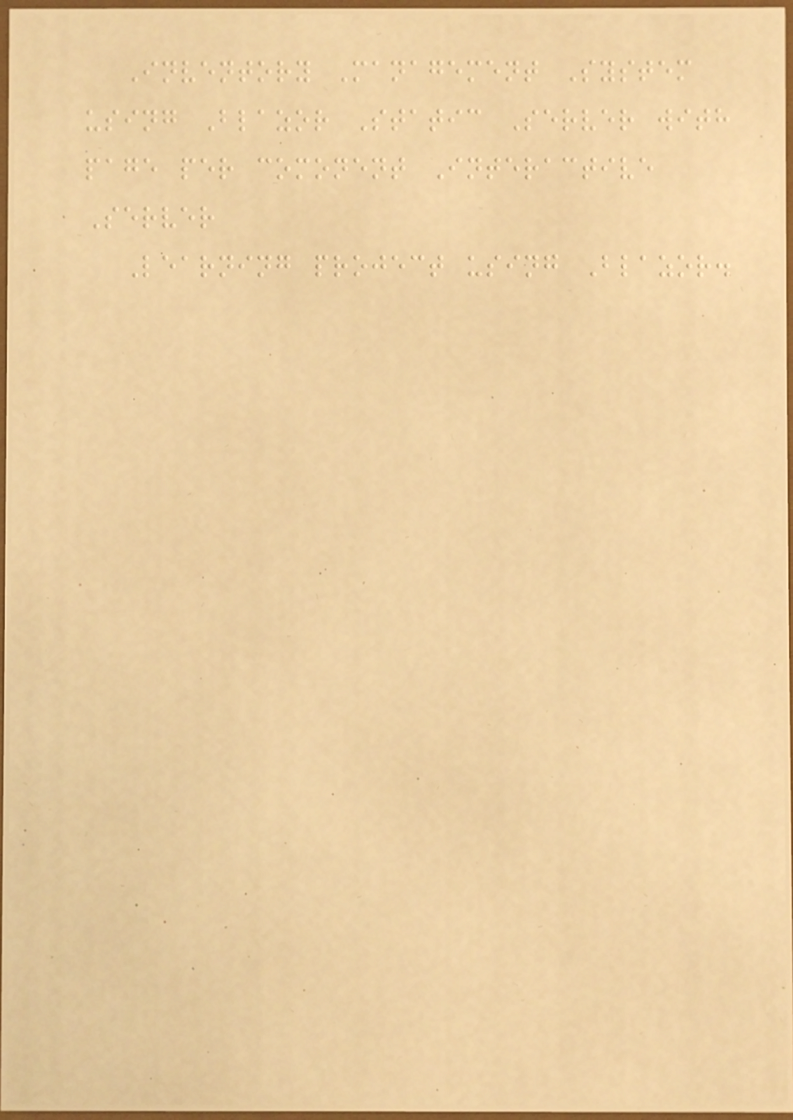Inventory Management System
using Blazor Static Server with
page per comonent Interactive
Server
Learning project using Blazor.
